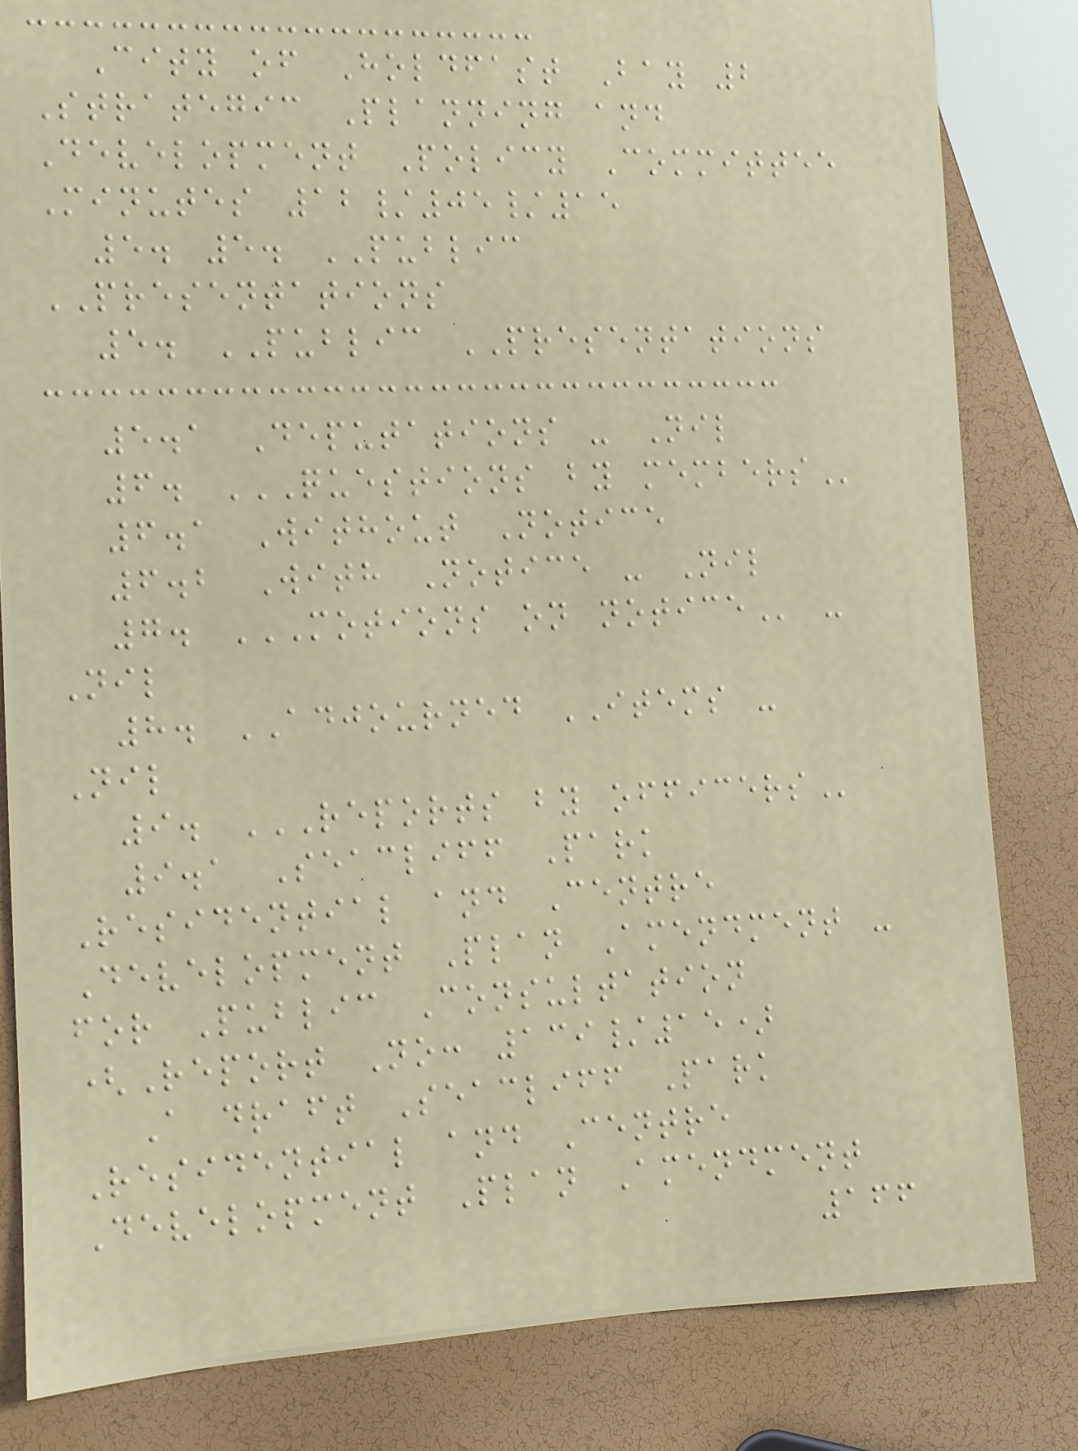City of Holdfast Bay 2
Strategic Planning and
Development Policy Committee
Minutes 12/05/15
5. 5. PUBLIC
PRESENTATIONS
5. PUBLIC PRESENTATIONS
5.1 Deputations - Nil
6. QUESTIONS BY MEMBERS
6.1 Without Notice
6.2 With Notice - Nil
7. MOTIONS ON NOTICE -
Nil
8. ADJOURNED ITEMS -
Nil
9. REPORTS BY OFFICERS
9.1 Seacliff Park
Residential and Centre
Development Plan Amendment -
for Public Consultation
(Report No: 139/15)
A draft Seacliff Park
Residential and Centre
Development Plan Amendment
166
